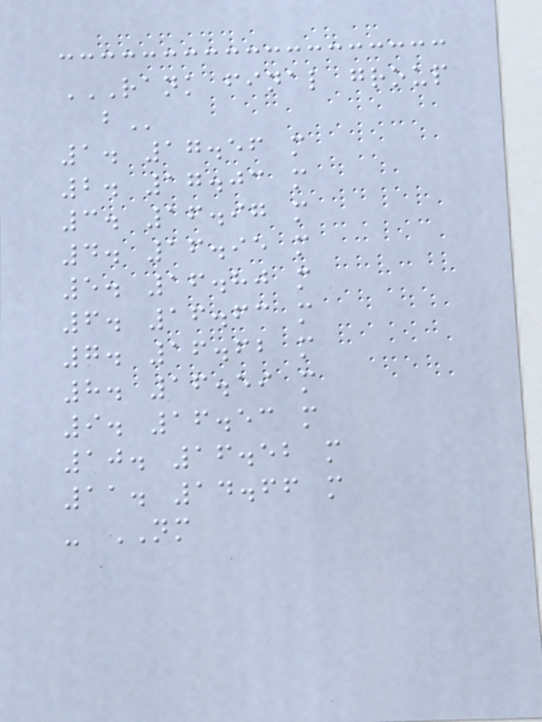RANK FINAL GROUP
B
1. 17.56 m
2. 17.03 m
3. 16.97 m
4. 16.95 m
5. 16.80 m
6. 16.63 m
7. 16.62 m
8. 16.59 m
9. 16.53 m
10. 16.52 m
11. 14.66 m
- NM
